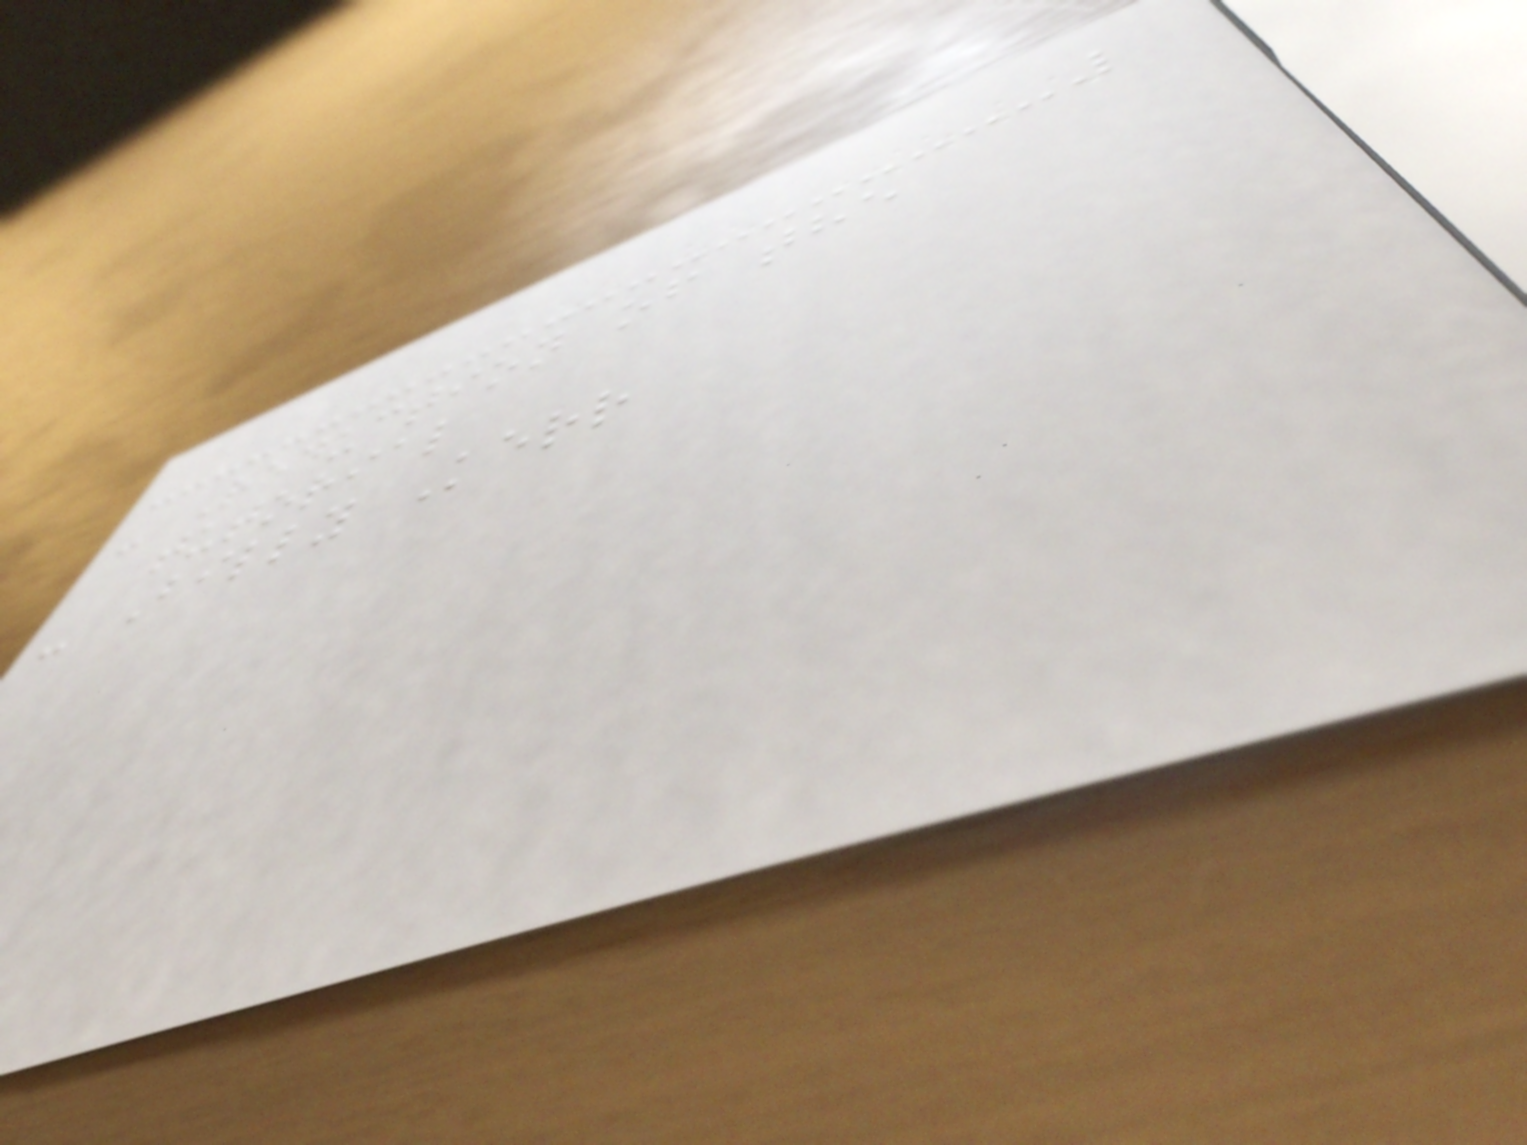- Reduction of the
tutorial
- Billy Kerr
